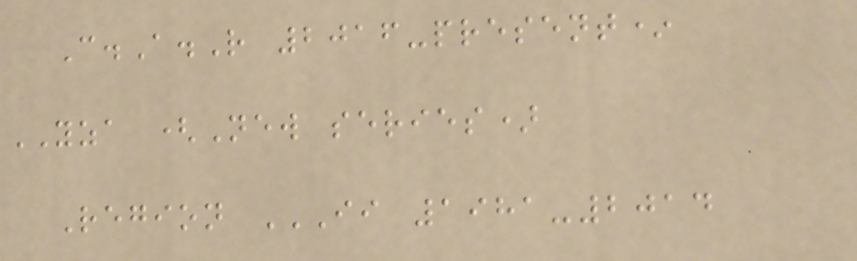C.A.R 2016-present*
YZA (New series)
Region II 1981-2014
